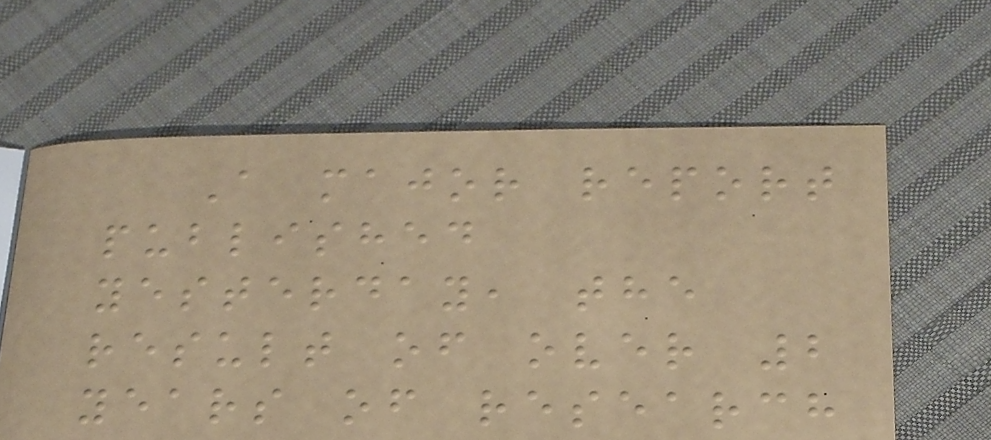A major report
published
yesterday, the
result of over 2
years of research
